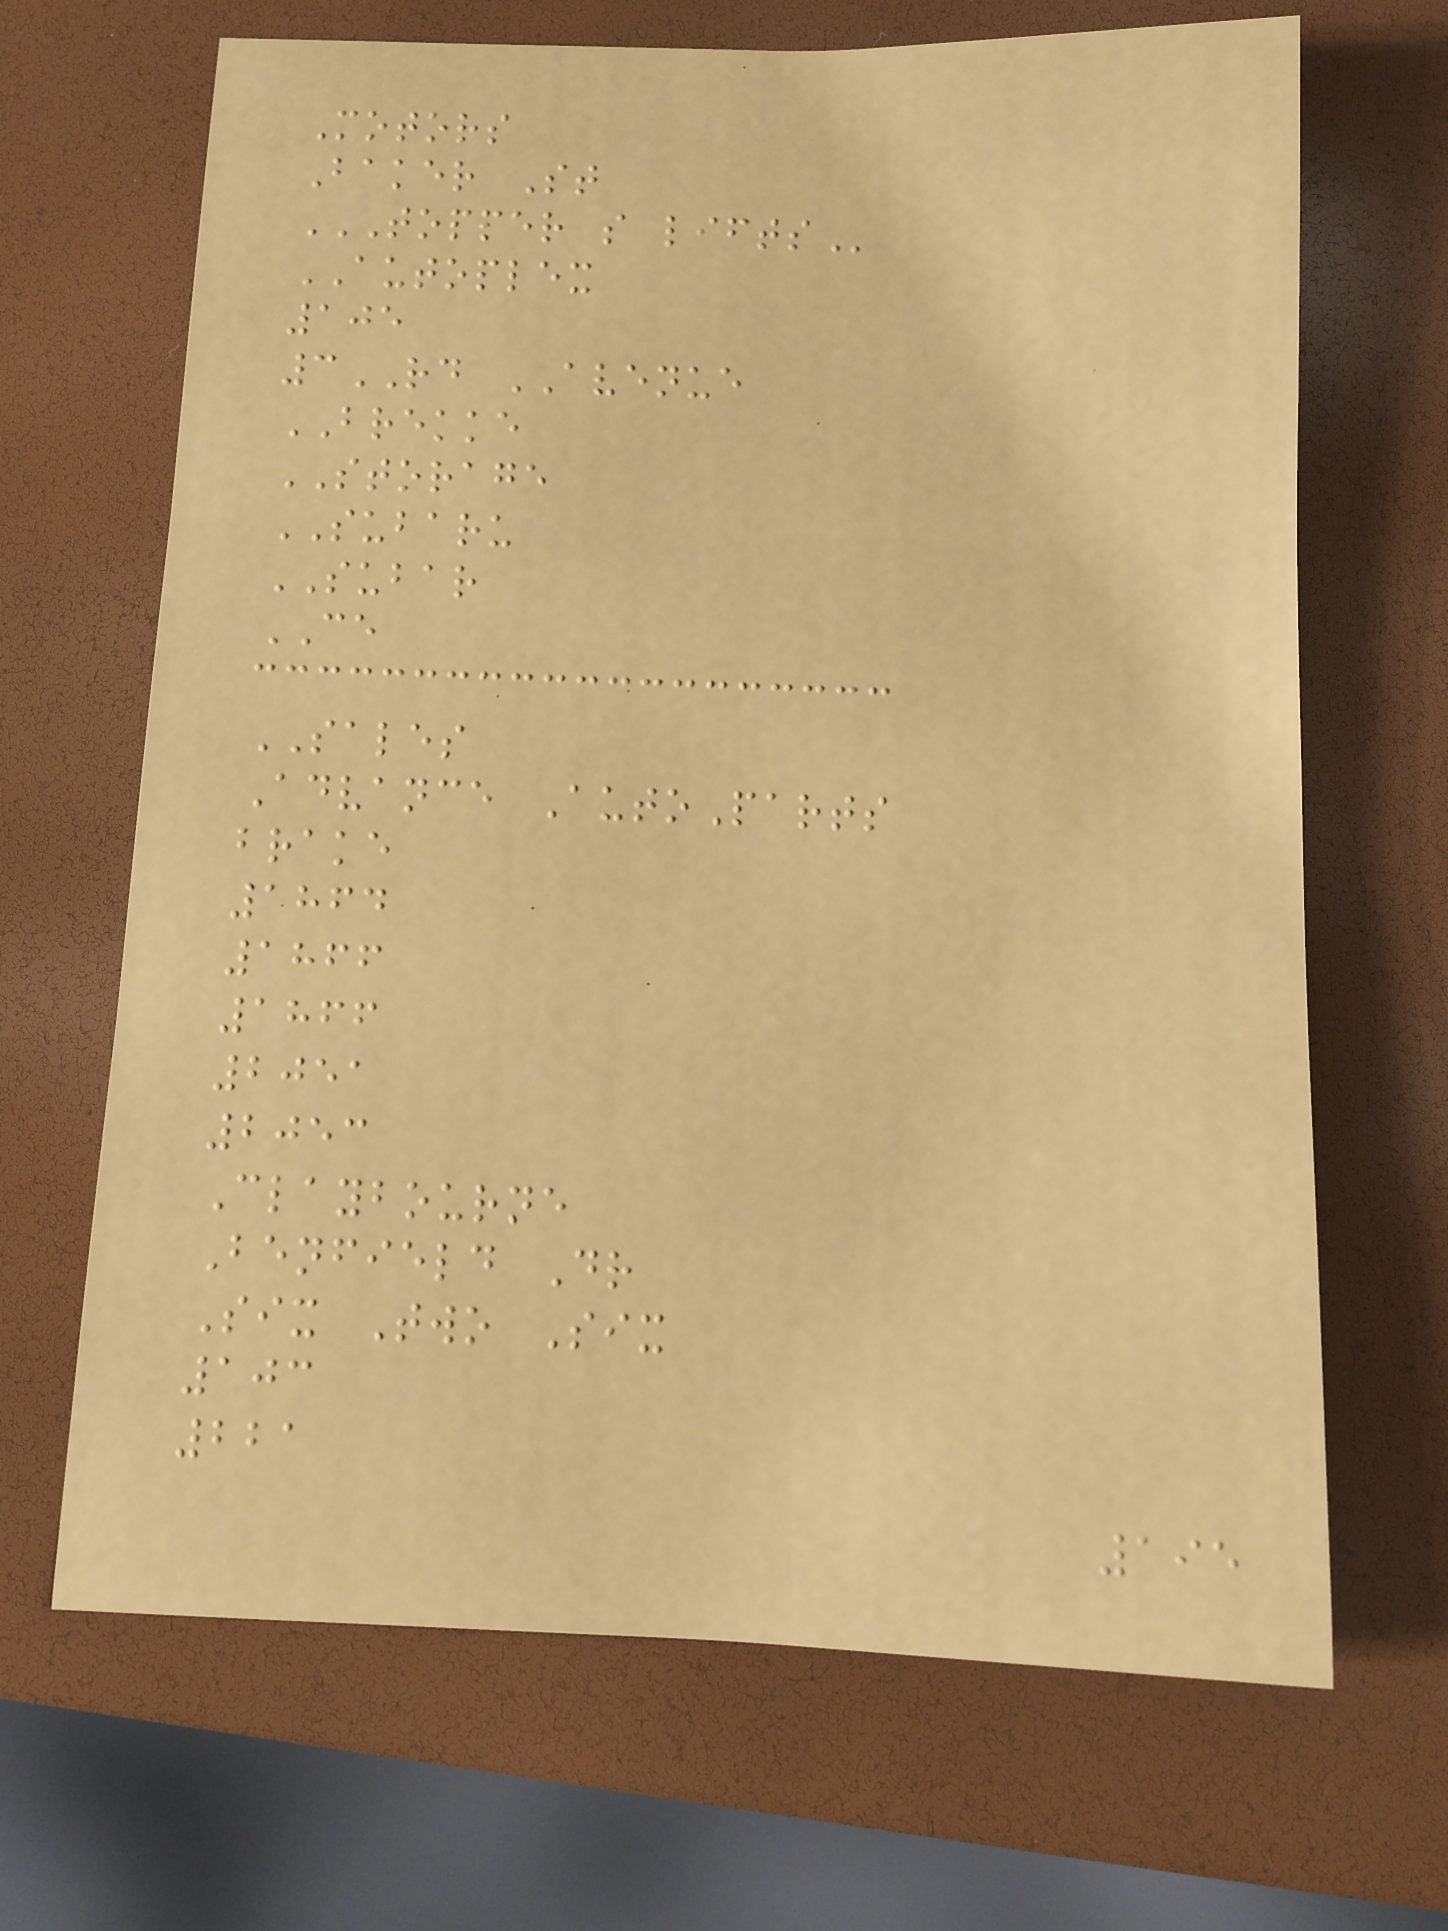Motors
Baker St
TOPPER S LIFTS
AUTOPLEX
105
3RD AVENUE
BREKKE
STORAGE
SUBARU
SUBAR
CE
SALES
Advance AutoParts
brake
1864
1866
1866
2051
2053
Claybourne
Benfield Dr
Six Two Six
103
221
195
